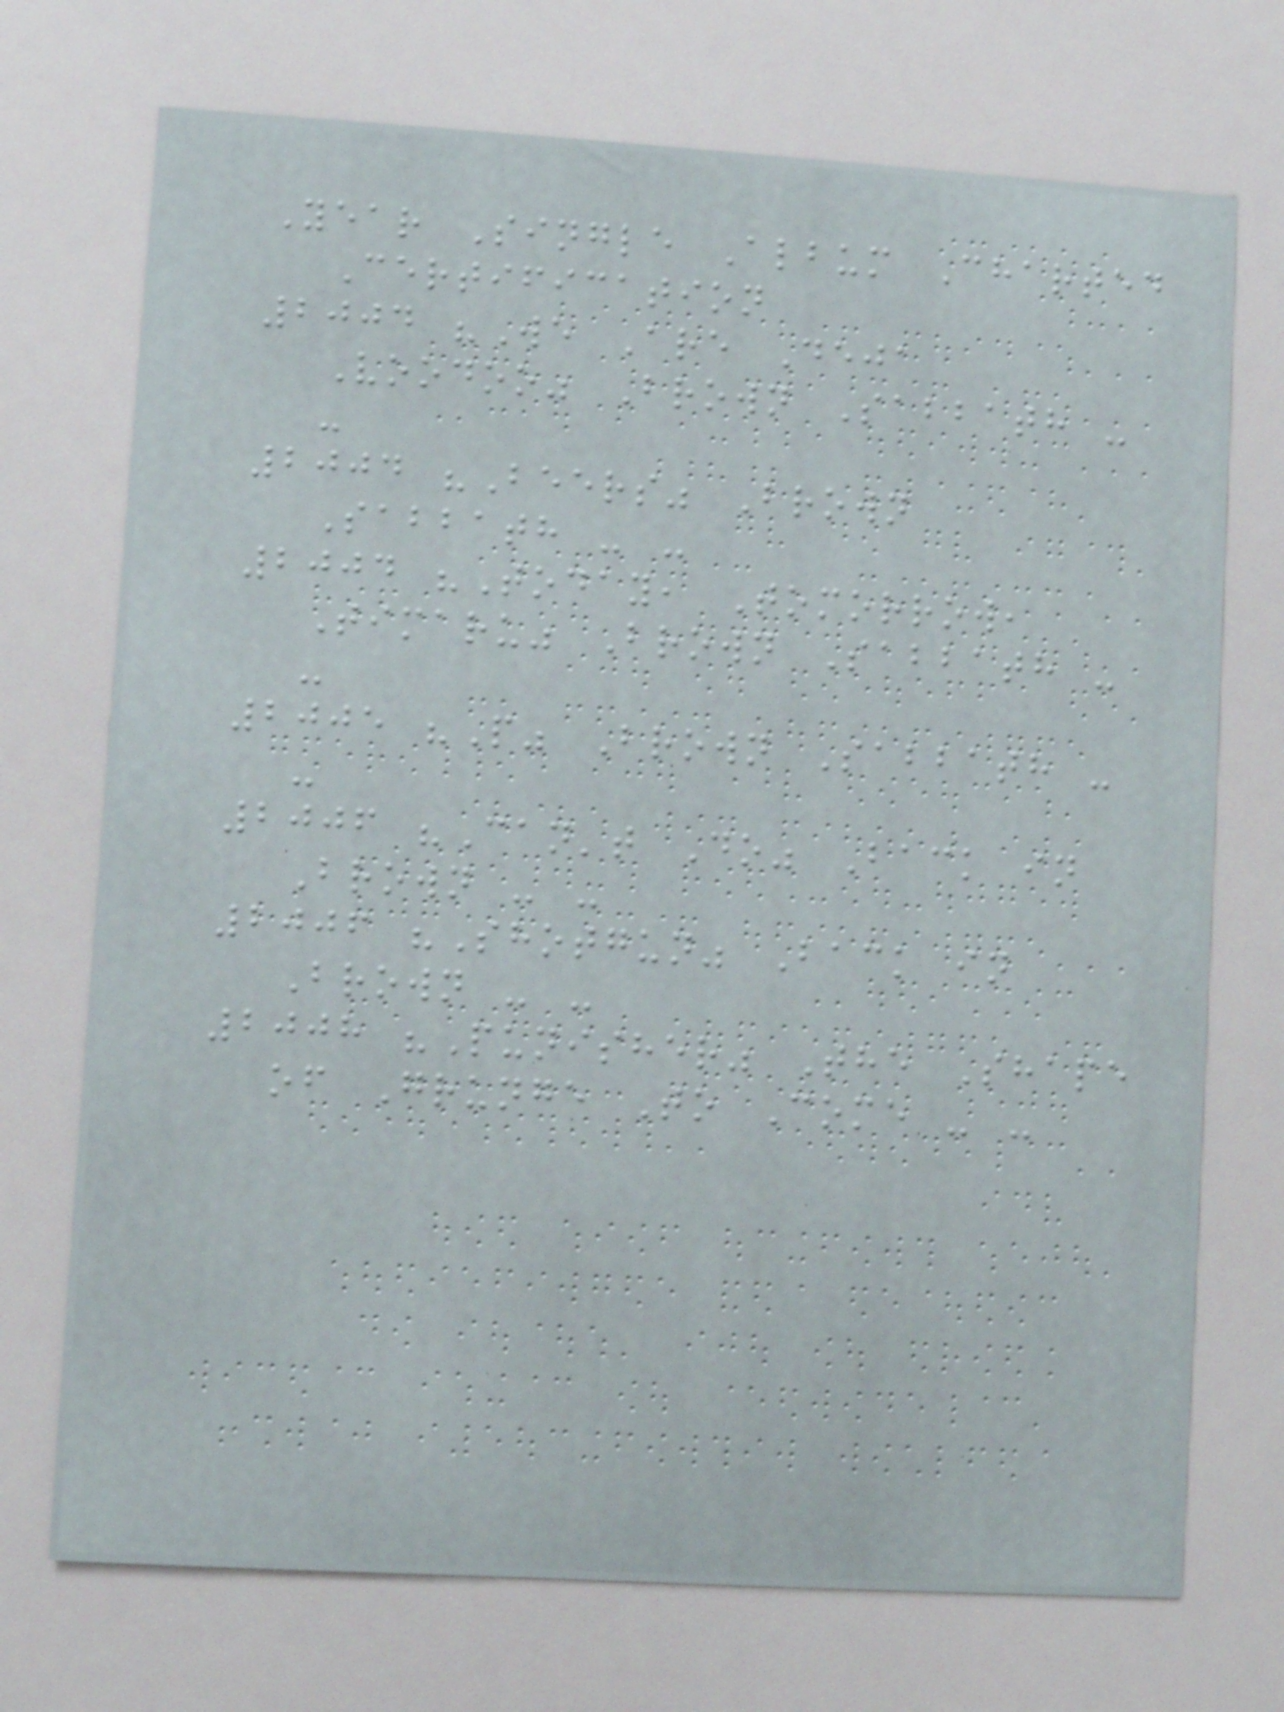Year Single Album Charted
Certification
2004 "We Are Deja
Voodoo" Brown Sabbath -
-
2004 "Beers" Brown
Sabbath - -
2004 "Today, Tomorrow,
Timaru" Brown Sabbath -
-
2005 "P" Brown Sabbath -
-
2006 "Can't Do" Back in
Brown - -
2006 "Shotgun" Back in
Brown - -
2008 "Punisher" The Shape
of Grunge To Come - -
